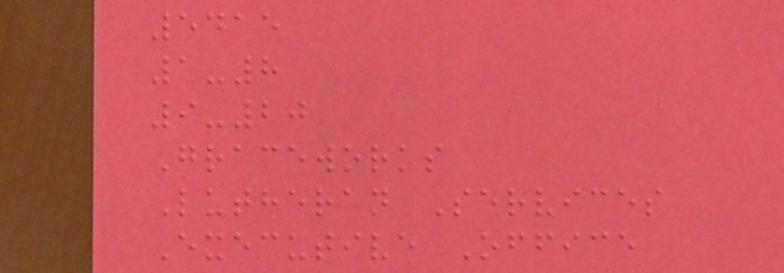5415
1-8
9-20
Graceworks
Lutheran Services
Executive Office
